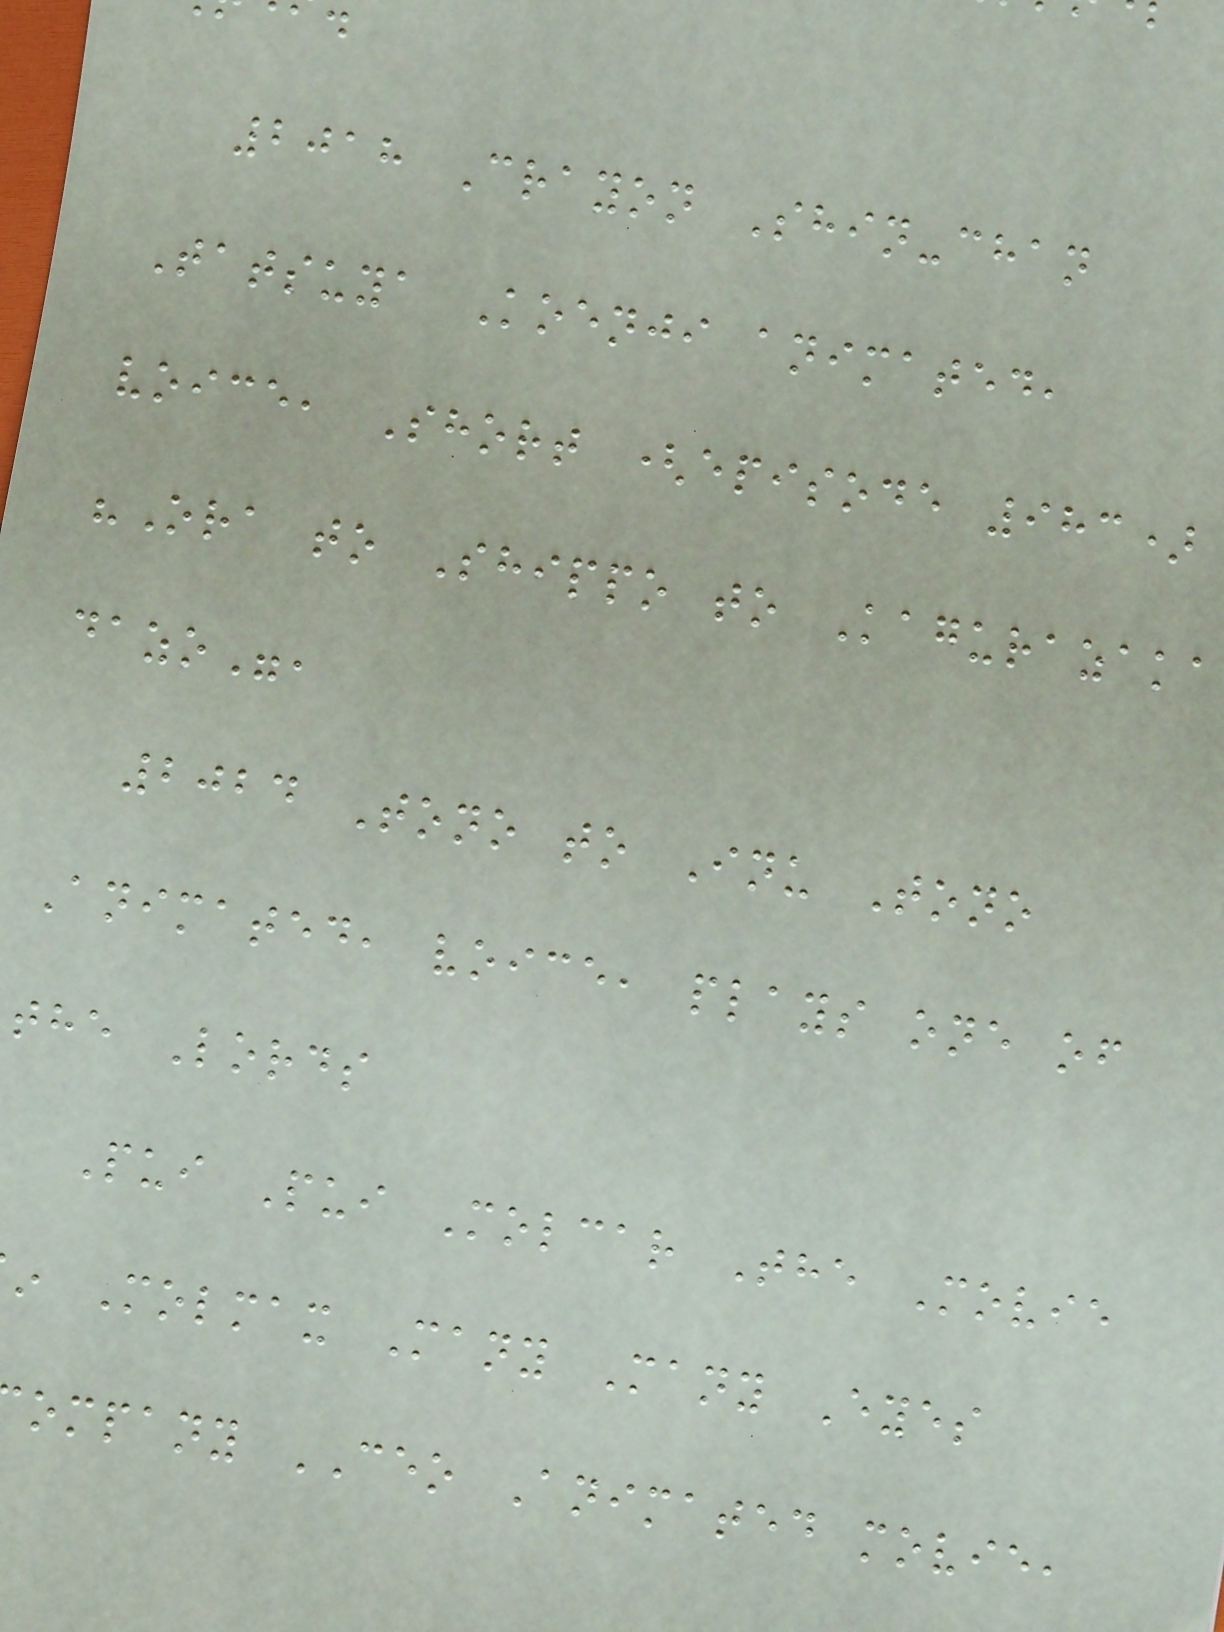2018 Crayon Shin-chan
Tatsuya Koenji animated,
voice, Short (episode 983)
"Ora to Shippo to Kagurazaka
dazo",
2024 Tono to Inu Tono
Animated, voice, plays one of
the Lords
Pui Pui Molcar The Movie
Molmax Many Many Eyes
ompany CEO Animated movie,
